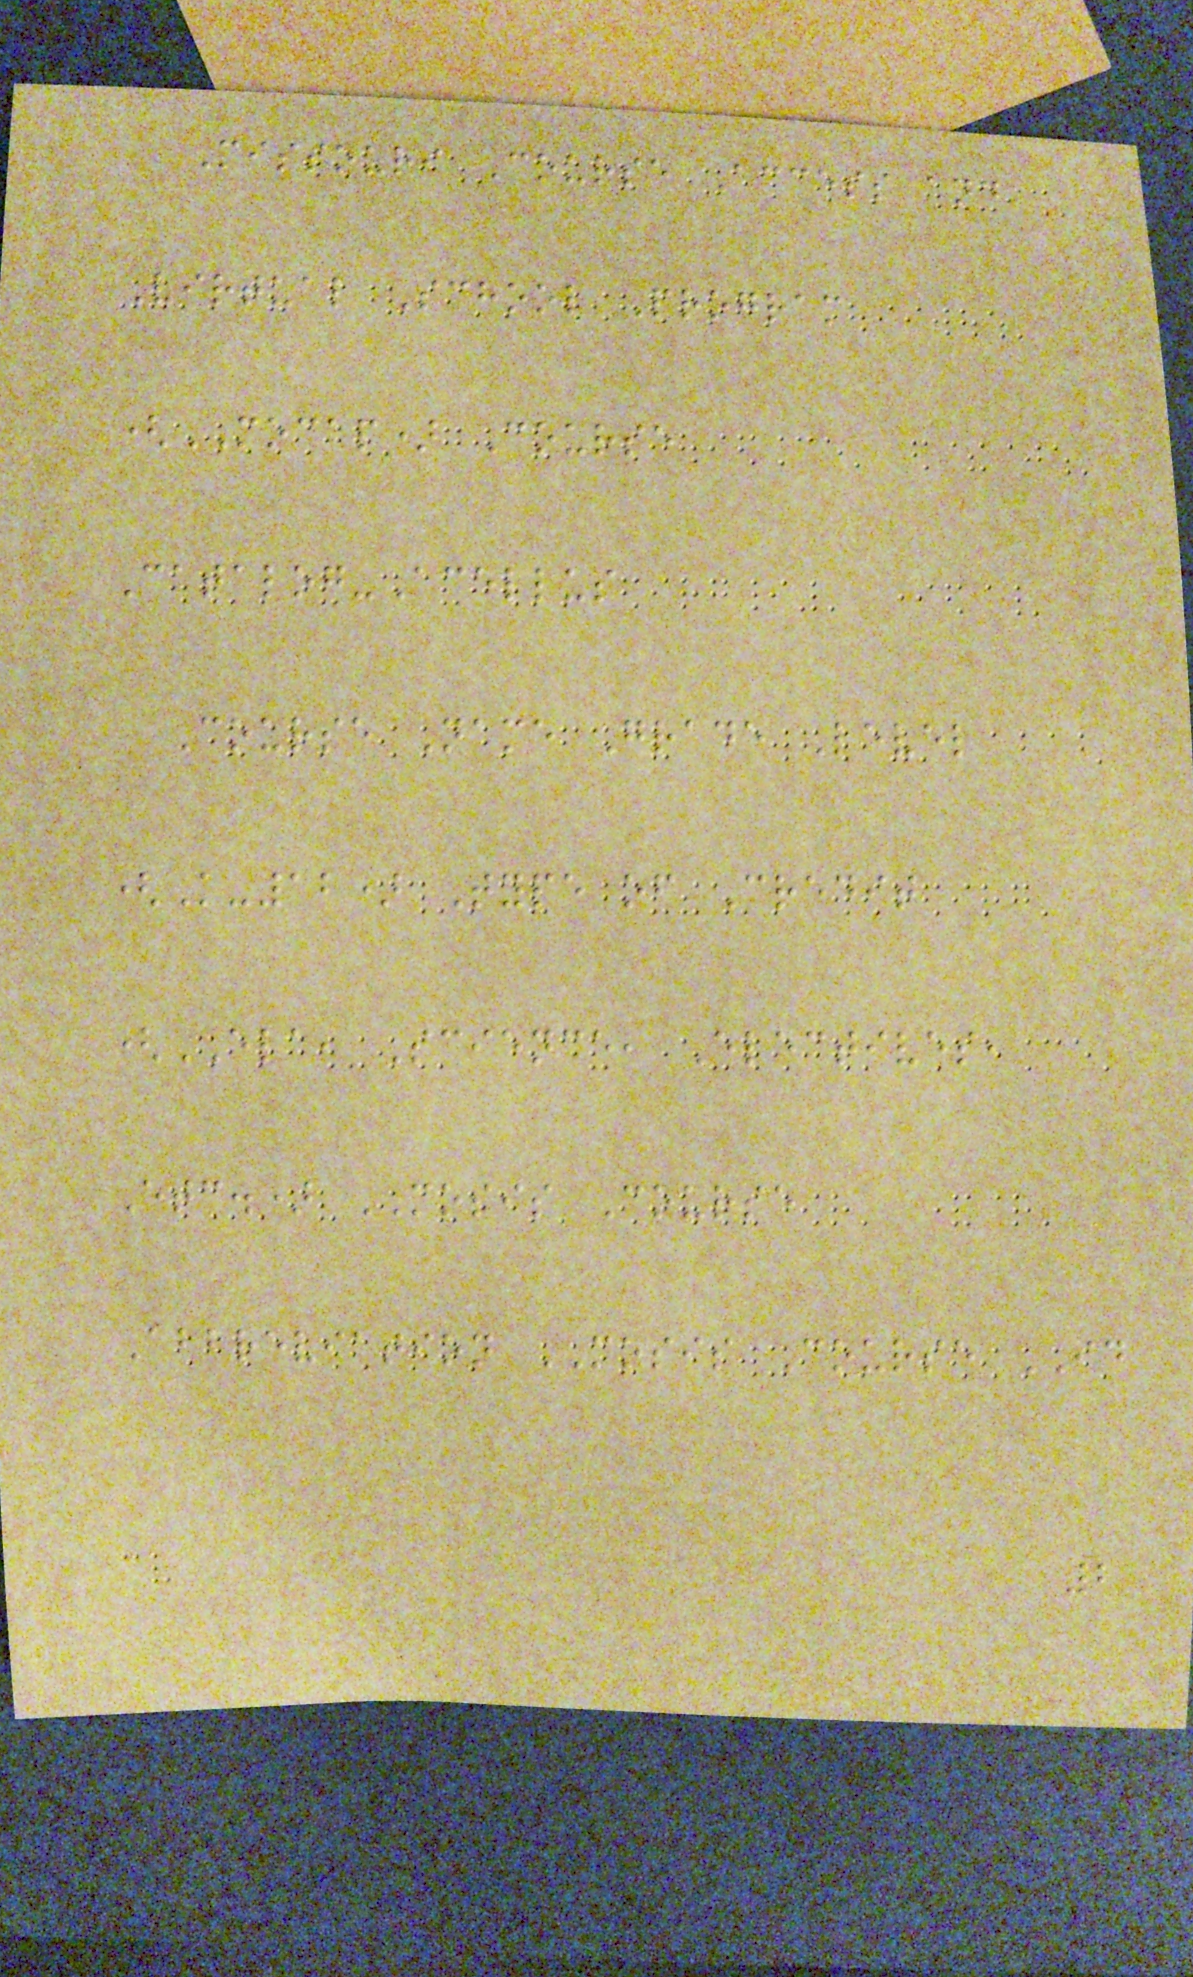Missouri Course Access and
Virtual School Program
(MOCAP) Course
Catalog-Acellus
Course Name Grade Level
(K-12) Type of Credit
(ELA, Science, Electives,
Etc.) MOSIS Course
Abbreviation MOSIS Course ID
2
